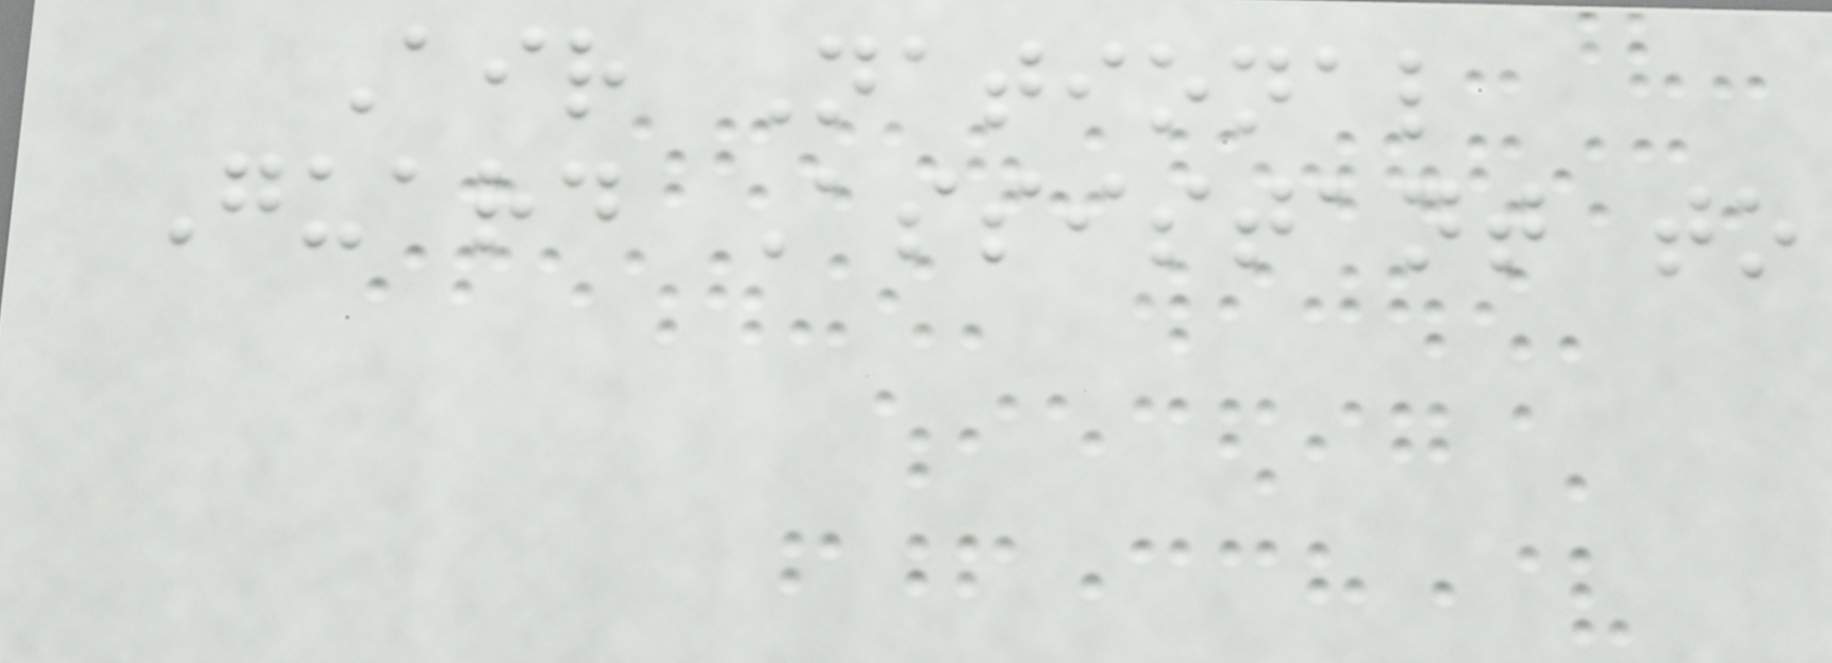Air National
Guard Assistant to
